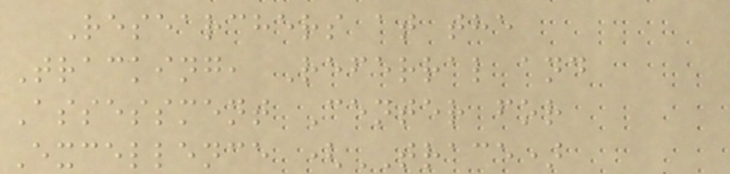Researchers at the
Tracking, Referral and
Assessment Center for
Excellence (TRACE)
